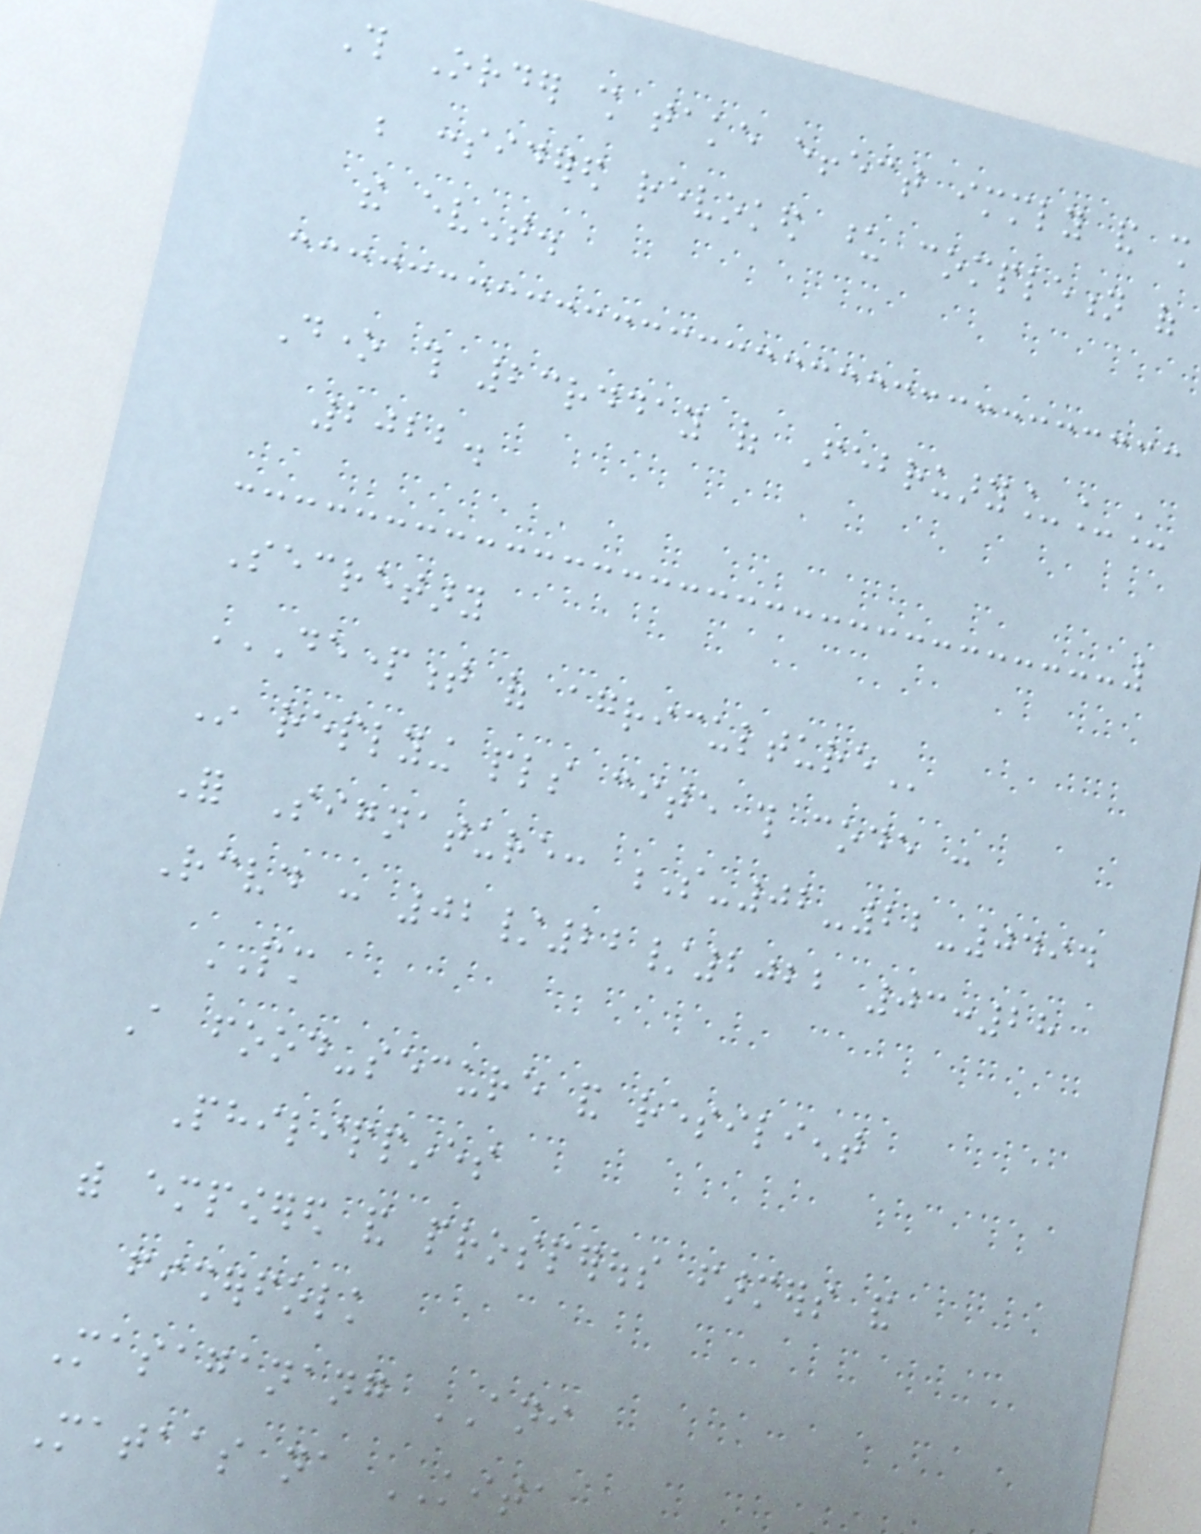This Order shall take effect immediately and shall
be considered revoked upon completion of
the event.
Done this 23rdday of February___
2022.
Secretary
DEPARTMENT OF AGRICULTURE
In replying pls cite this code :
For Signature: S-02-22-0494
Received : 02/22/2022 03:28
PM
A food-secure and resilient
Philippines
with empowered and prosperous farmers and
fisherfolk
Masaganang ANI
Mataas na KITA
